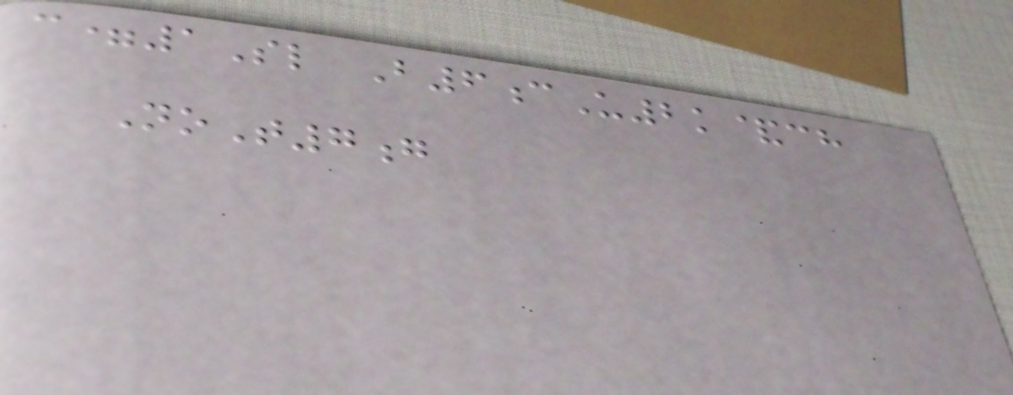c=1Sl B6cU2k&ch
NoT7g
